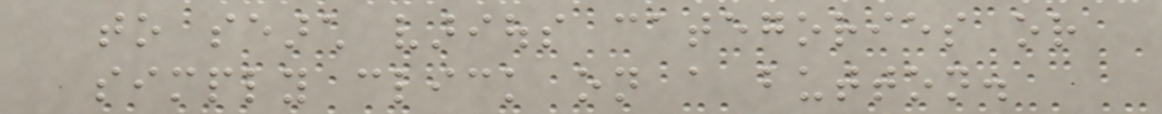to search various categories or
simply click on a button.
